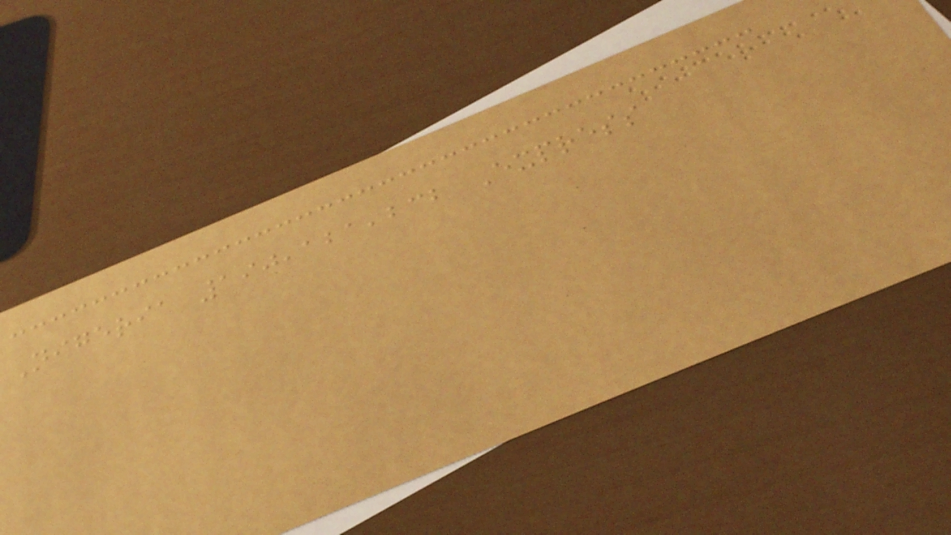Nigeria 190,121,232 Express
